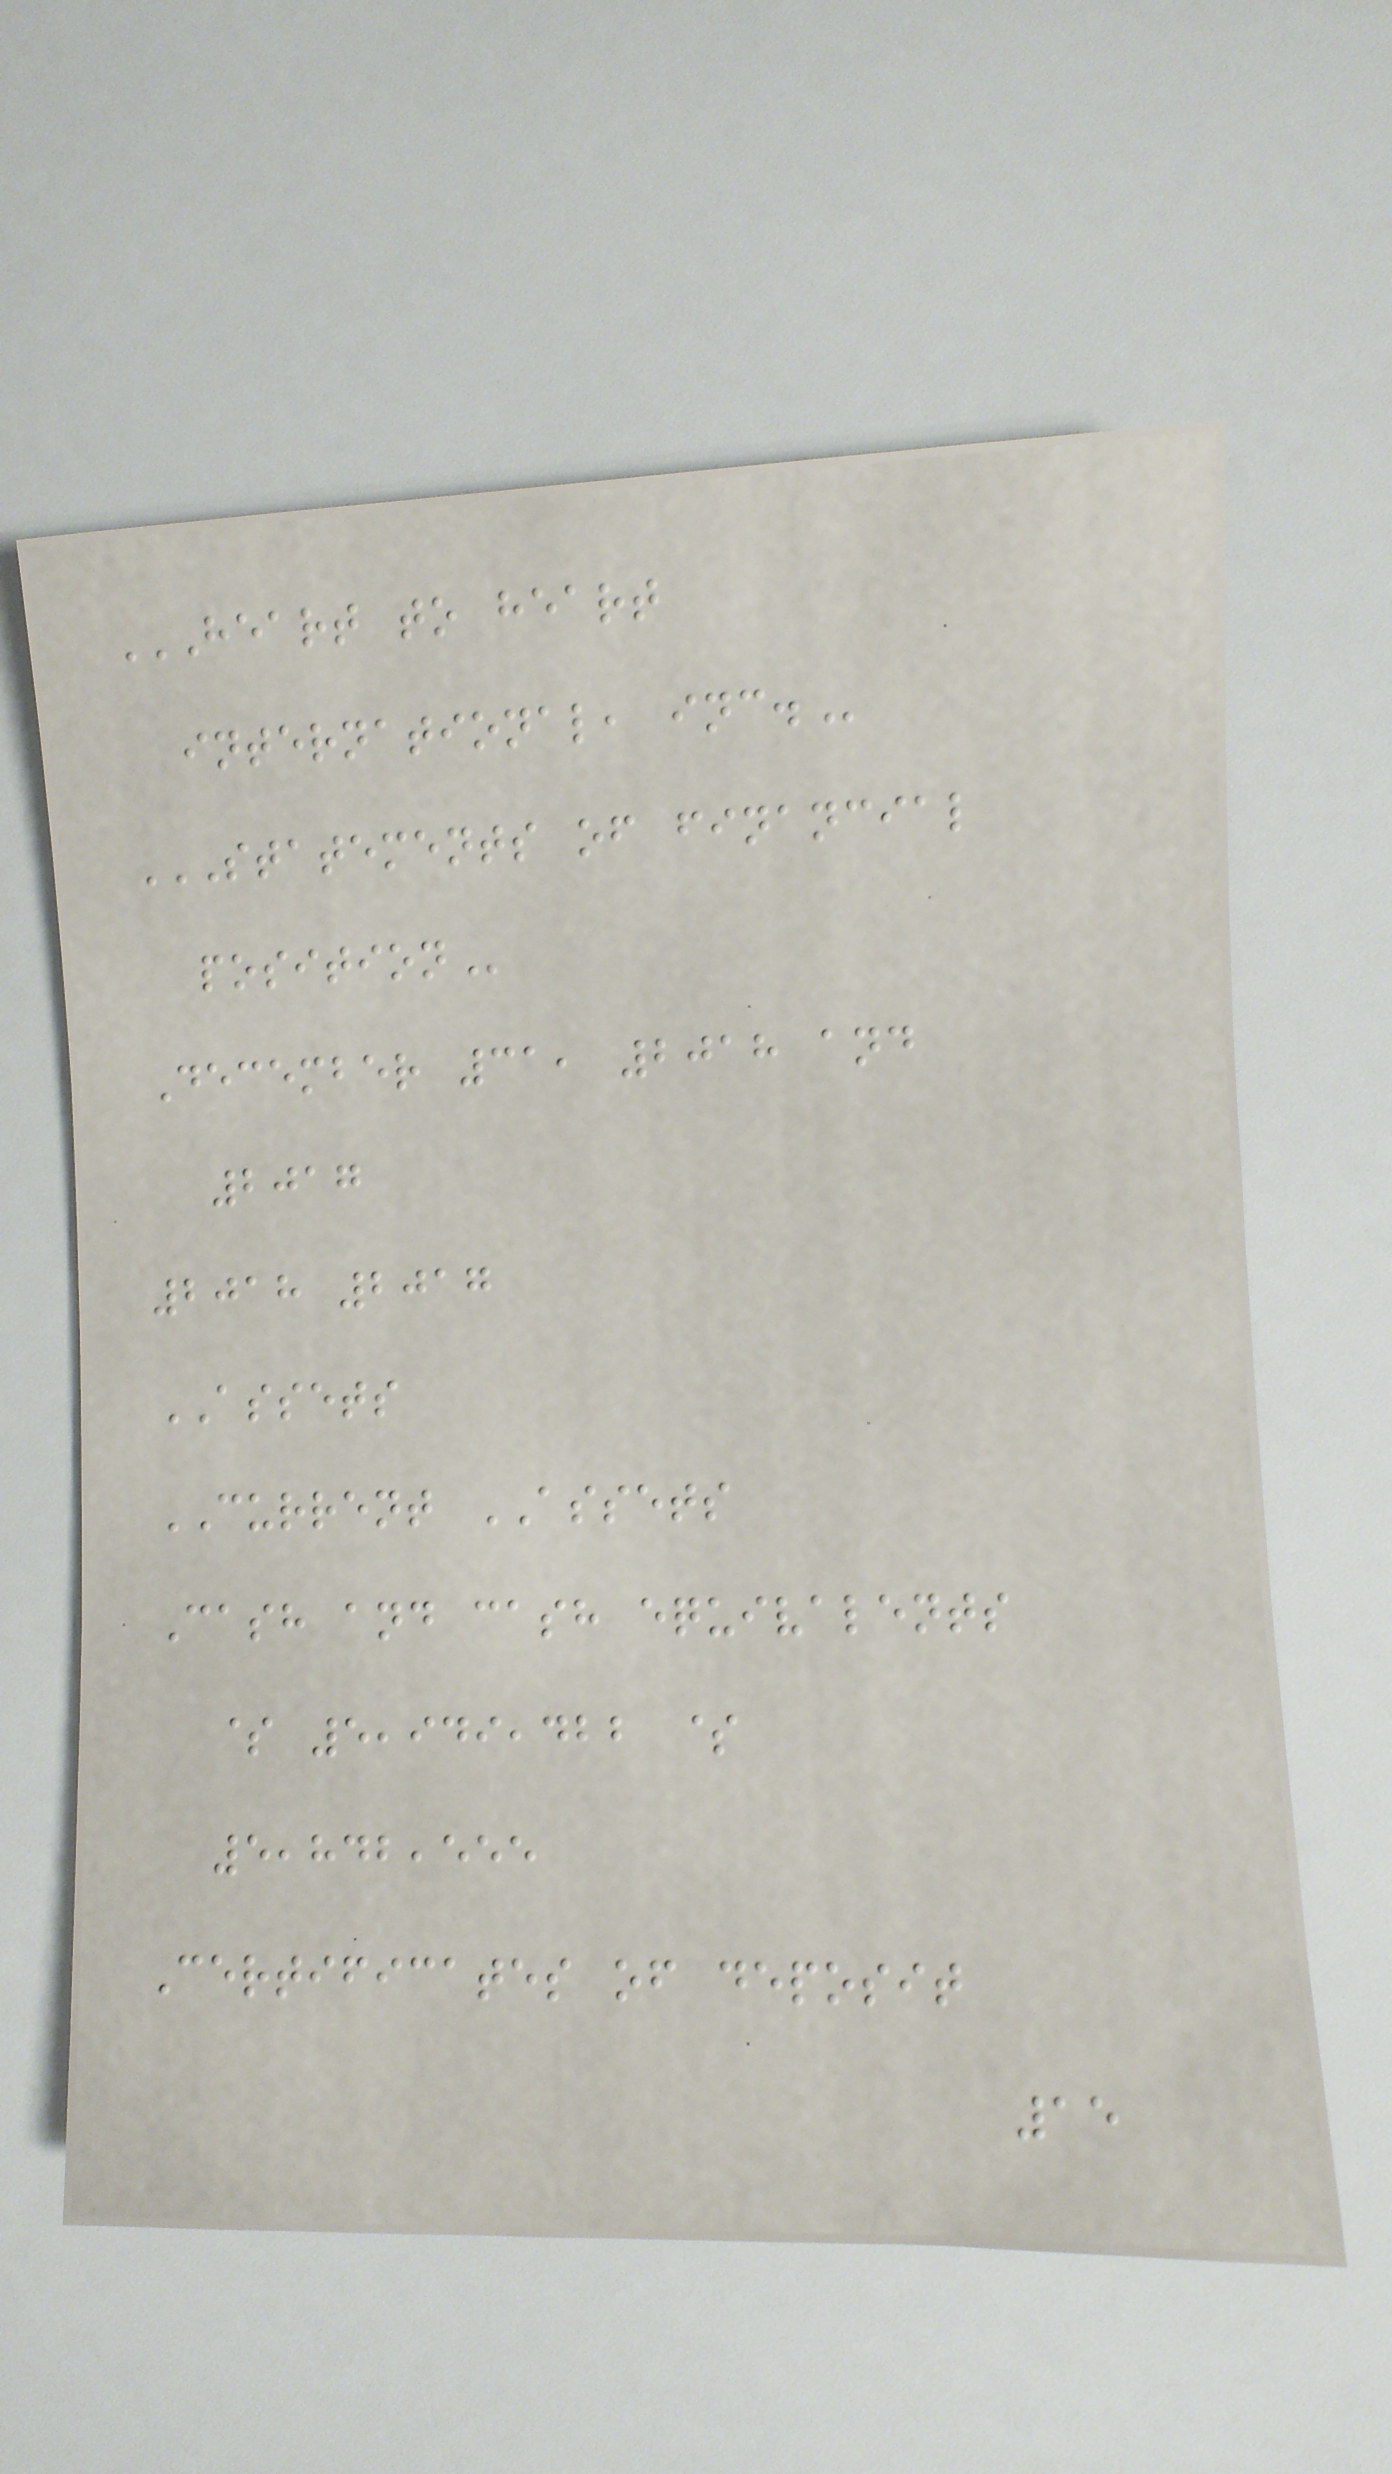HEART TO HEART
INTERNATIONAL, INC.
STATEMENTS OF FINANCIAL
POSITION
December 31, 2018 and
2017
2018 2017
ASSETS
CURRENT ASSETS
Cash and cash equivalents
$ 5,949,422 $
5,842,555
Certificates of deposit
15
